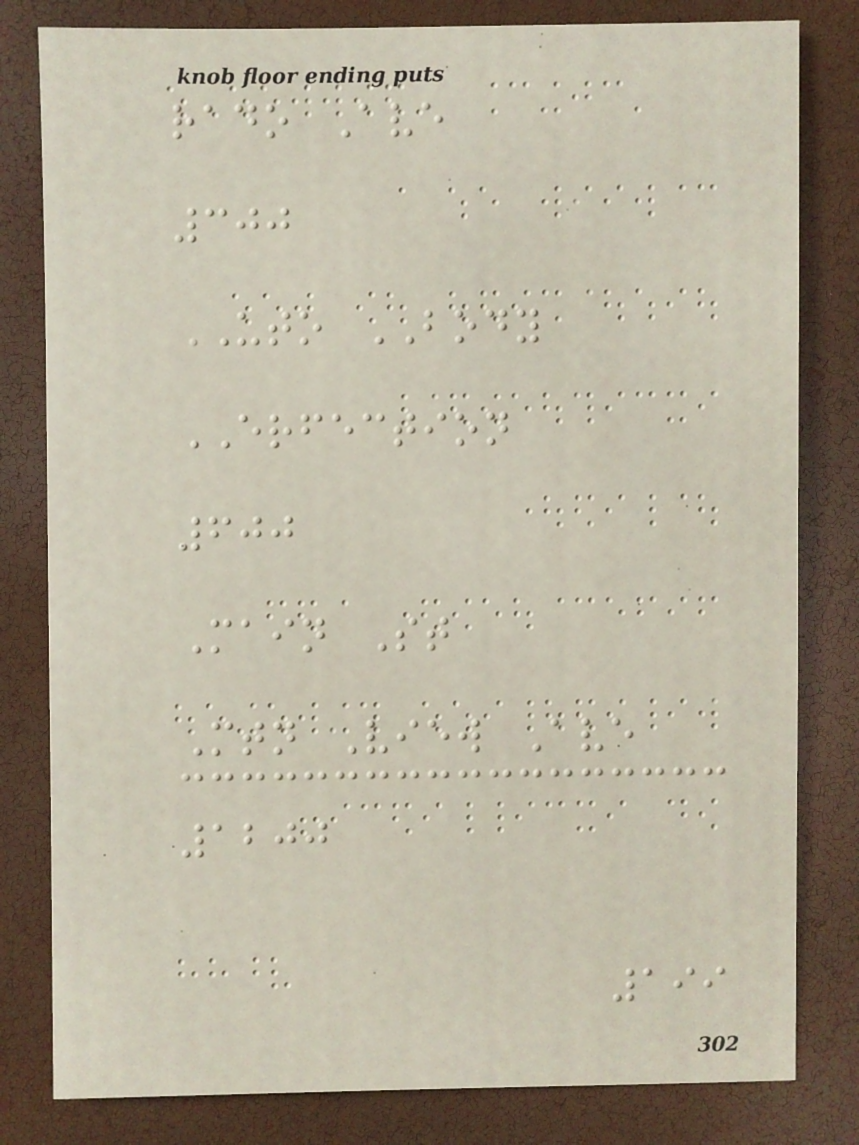rado Ave
300
UTO BODY
ERFECTION
600
Main St
Mtn View Ave
1200
199
